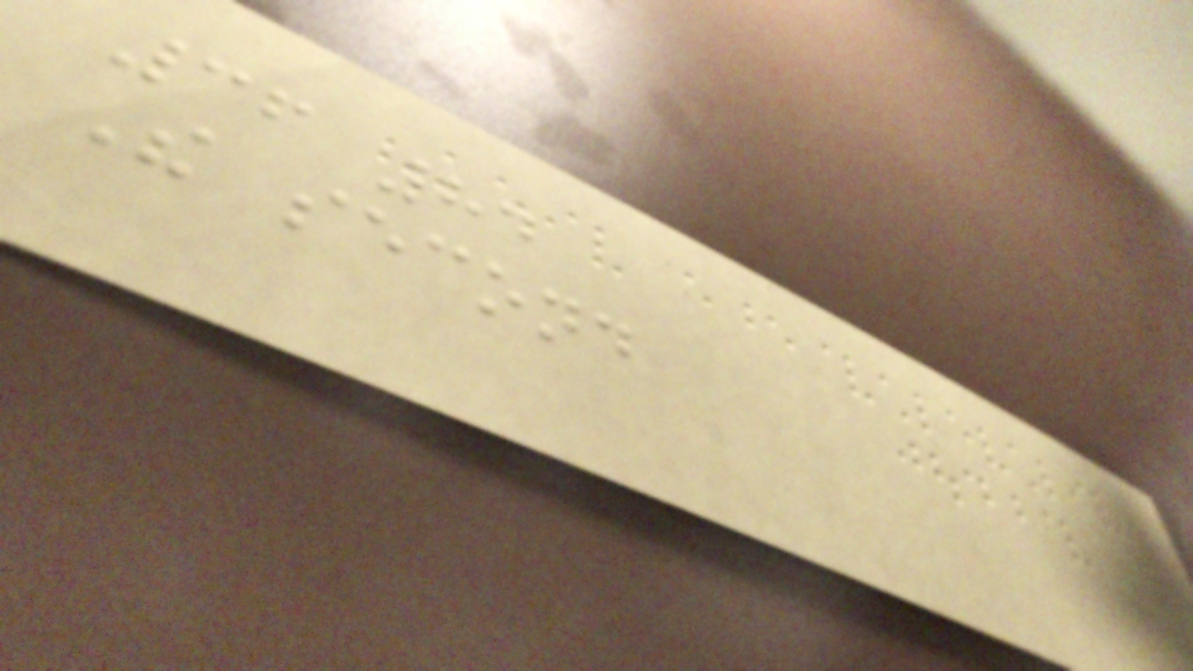36 84
The second
